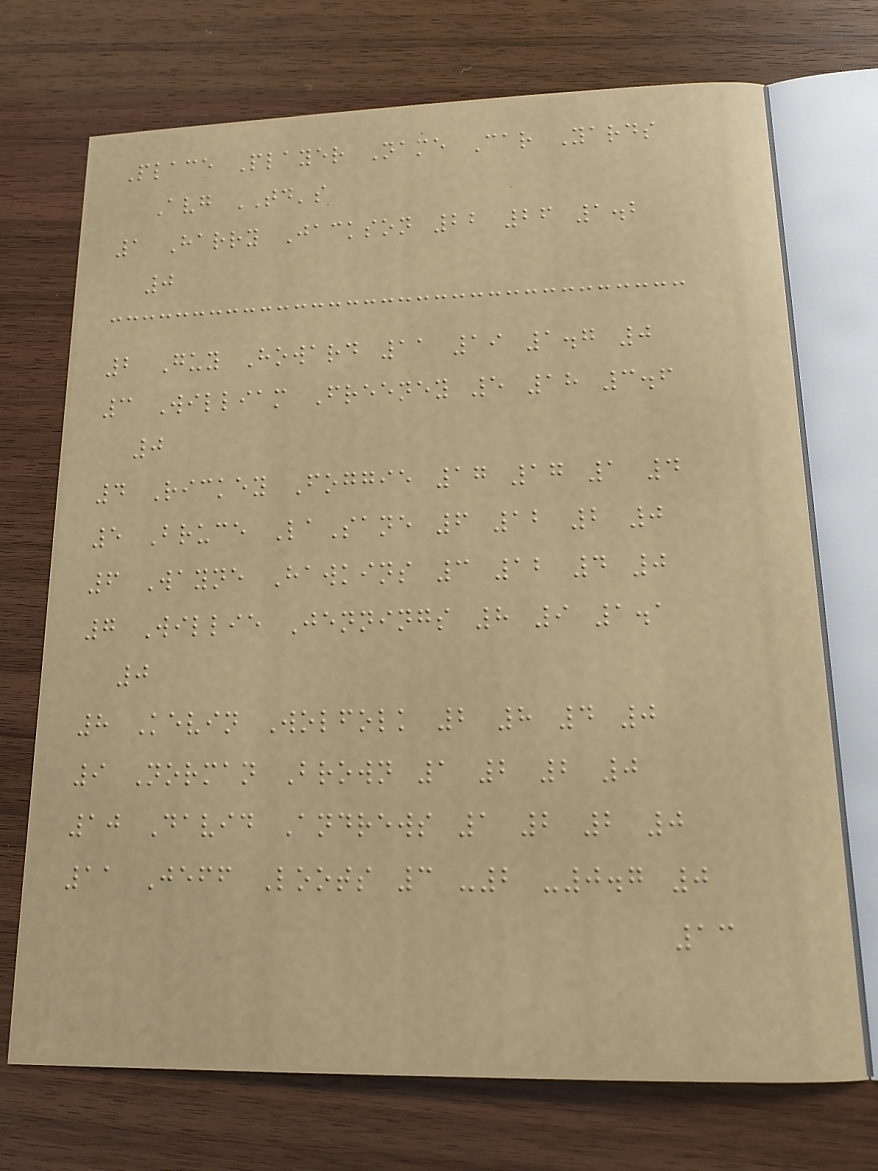Place Player Name Car Yards
Avg TD's
1 Harry Jackson 22 26 1.2
0
2 Guy Howard 11 19 1.7 0
3 William Freeney 5 18 3.6
0
4 Rickey Foggie 17 17 1 4
5 Bruce LaSane 6 12 2 0
6 Wayne Hawkins 3 12 4 0
7 Willie Jennings 8 9 1.1
0
8 Kevin Wolfolk 2 8 4 0
9 Norman Brown 1 2 2 0
10 David Andrews 1 2 2 0
11 Jeff Loots 3 -2 -0.7 0
13
